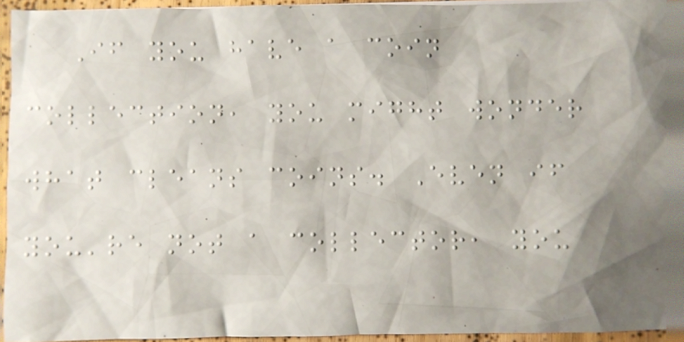If you have a coin
collection, you might wonder
what cleans coins. Even if
you're not a collector, you
